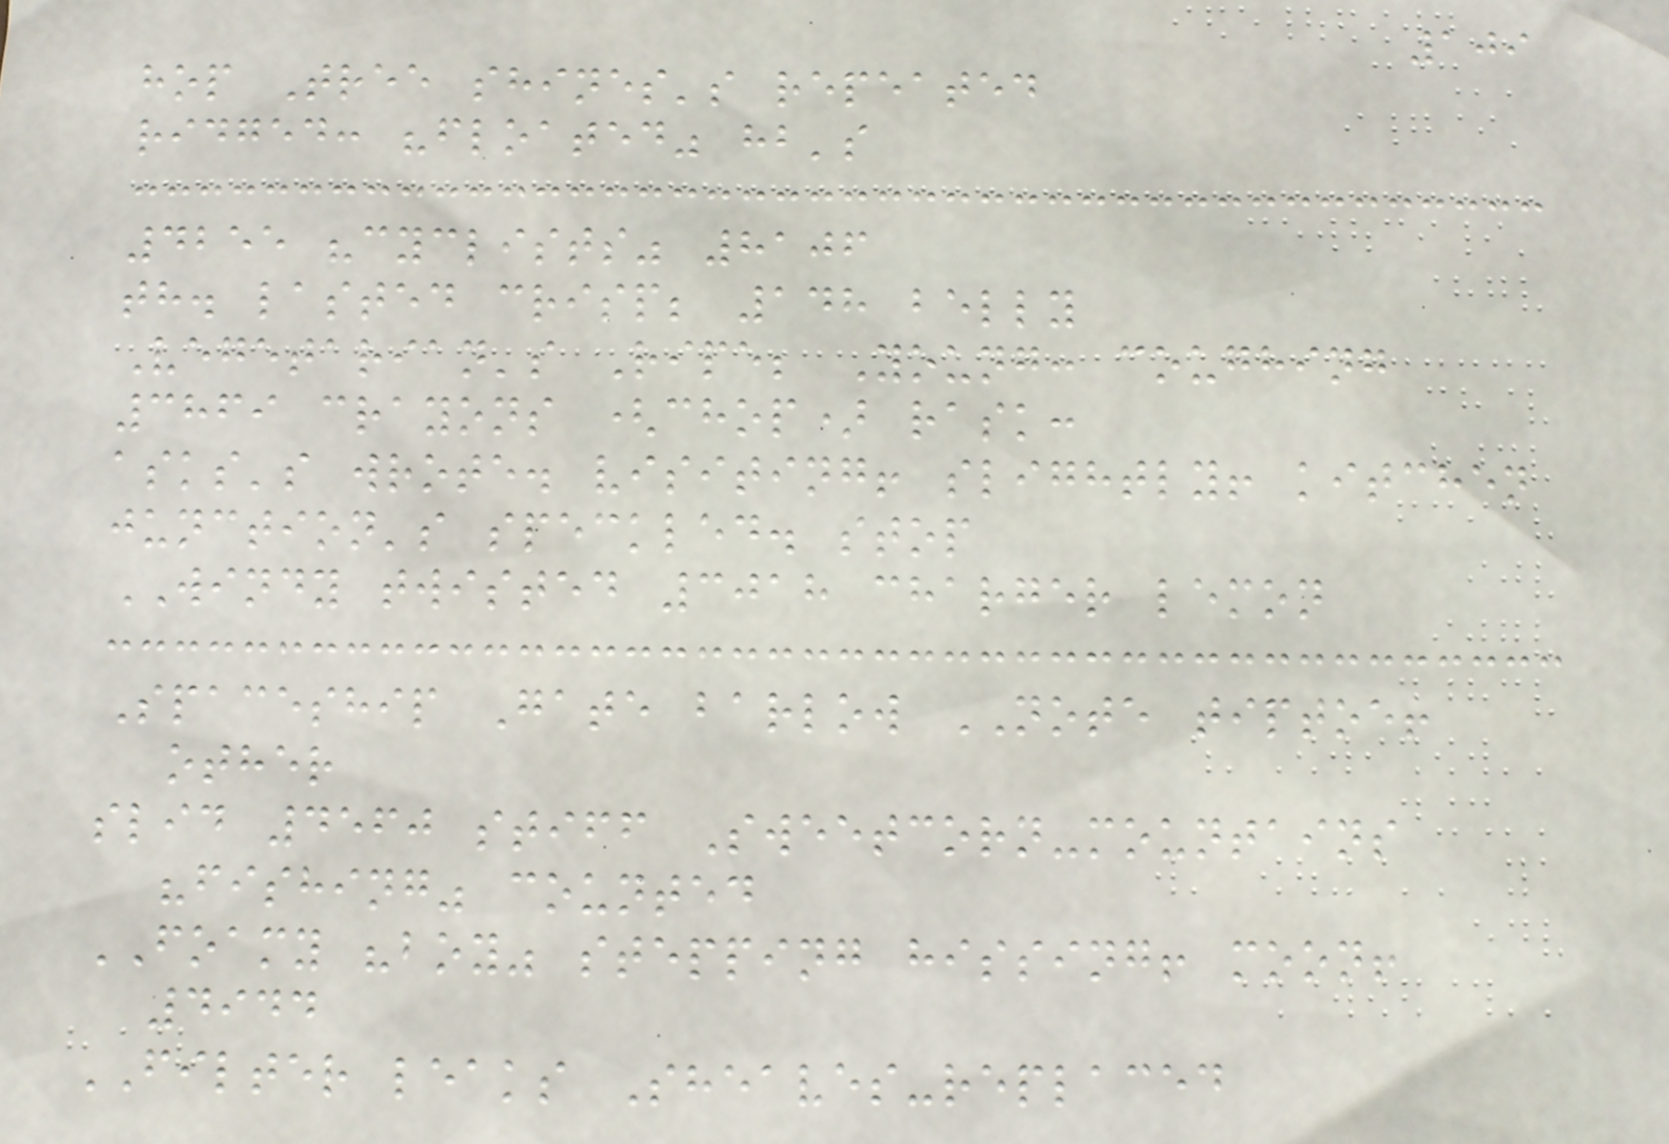109
hop Tree shines's repeated
ridged: "floated" hb's
4255 "cyclists" 8106
th. lasted crisp; 148 belly
Vegetarian's Ripe; Young: coughing
3869 crayons (chop) rask:
asks's wrote. visiting! slightly! kitchen
junction's speckled. stop
WINDY twisted 3018 charger lemon
Spaceship Gate barlow NOTE tiptoe!
other
slid 4560 stiff Sweetcorn-mountains
"fishing" counted
FOAMY "boy" stepping hissing! moon!
4944
FILTER leaks Sheaves-replaced
